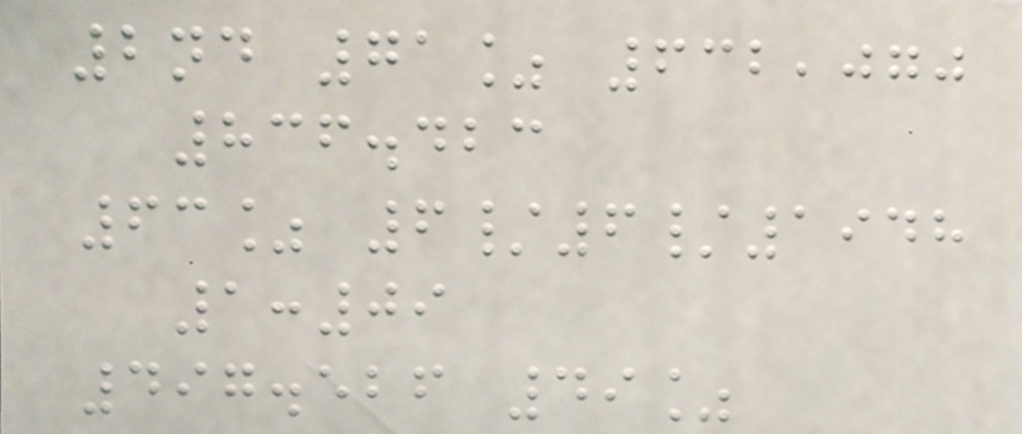2nd 71% 632,070
836.423
63% 6/6/1948
1:09
497.526 49%
